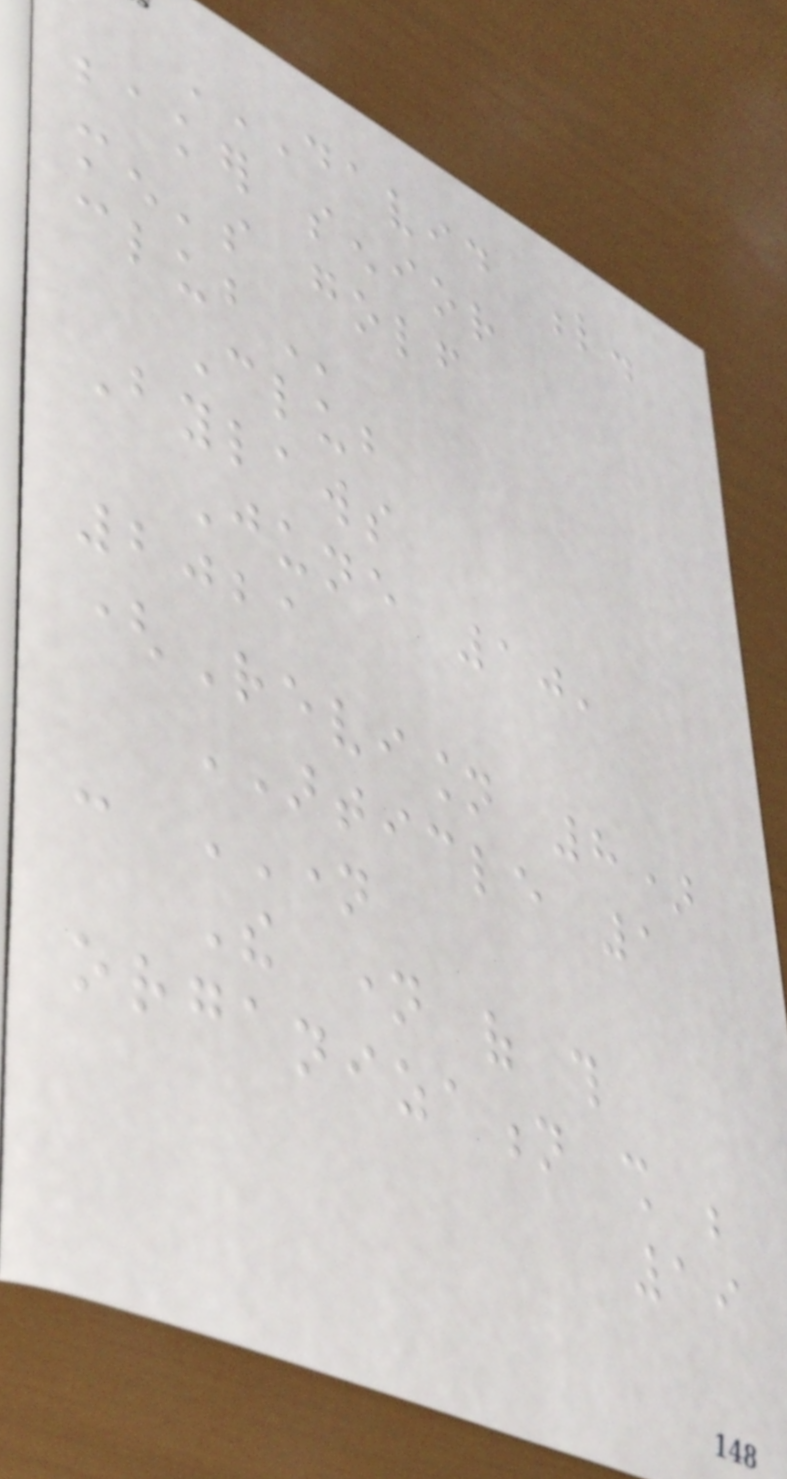DAVID L.
BAKER SENIOR
MEN'S GOLF
CLUB
Club
Bylaws
June 10,
2021
(Revision 8)
ARTICLE 1
- NAME
The name of this
organization shall be
19
